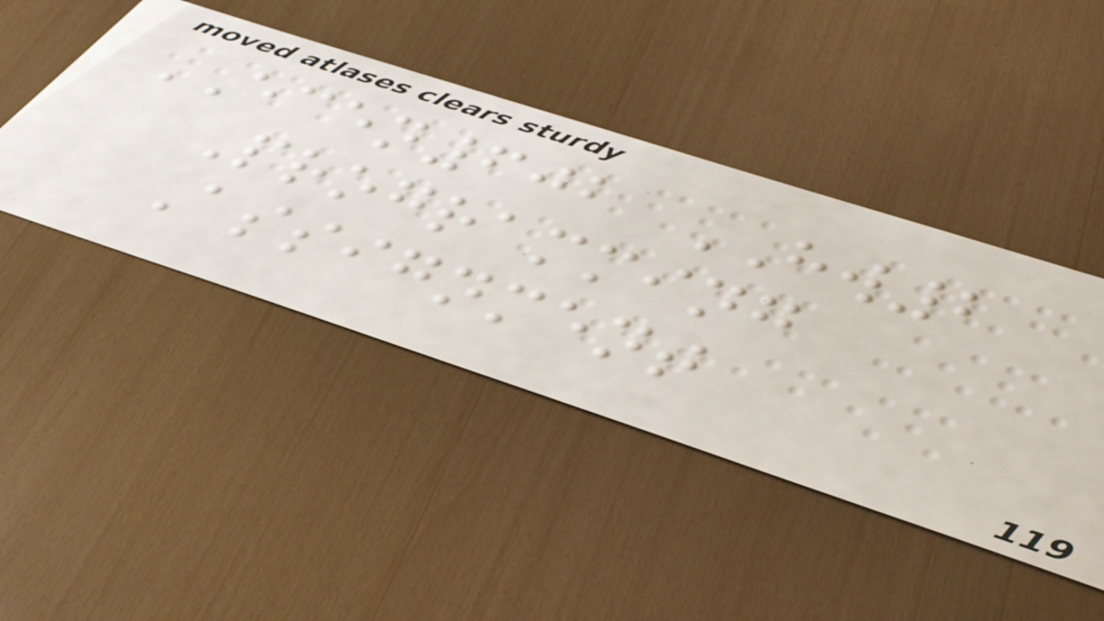ECEN602 HW2
Programming
Assignment
